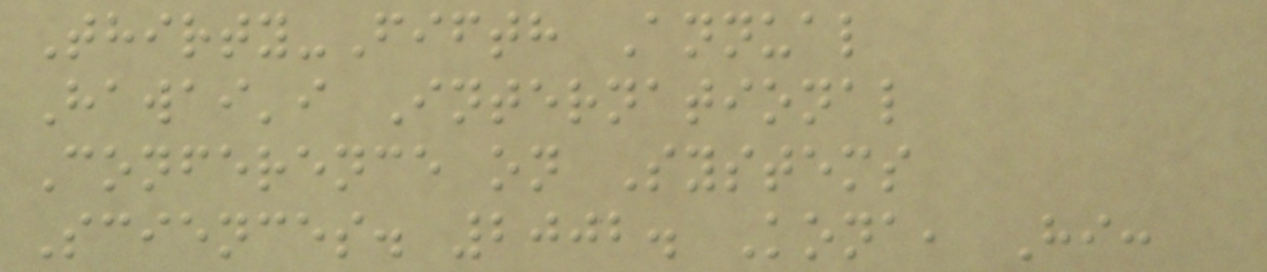Thirty-Fifth Annual
Hawai'i International
Conference on Systems
Sciences. 2002. Kona, Hi:
